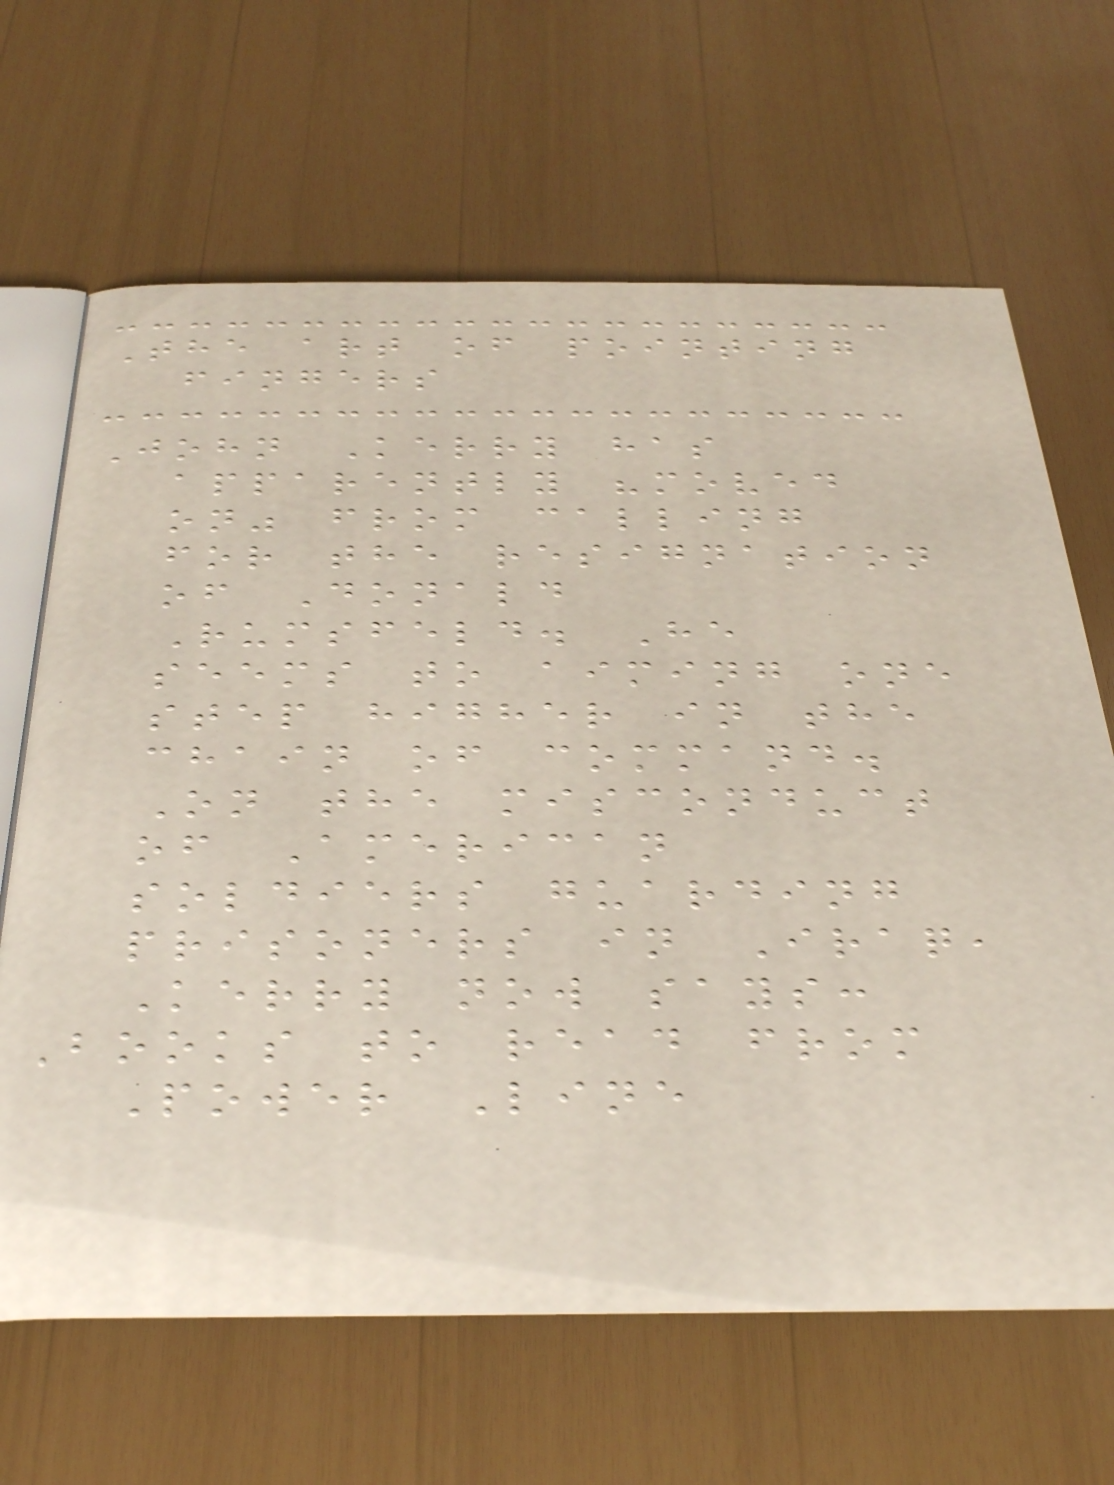The art of pointing
fingers
John Kerry has
apparently "moved
on" from calling
for the resignation
of Donald
Rumsfeld. He
seems to aiming one
step higher in the
chain of command.
On the misconduct
of American
soldiers guarding
prisoners in Iraq,
Kerry now says:
Books to read from
Power Line
